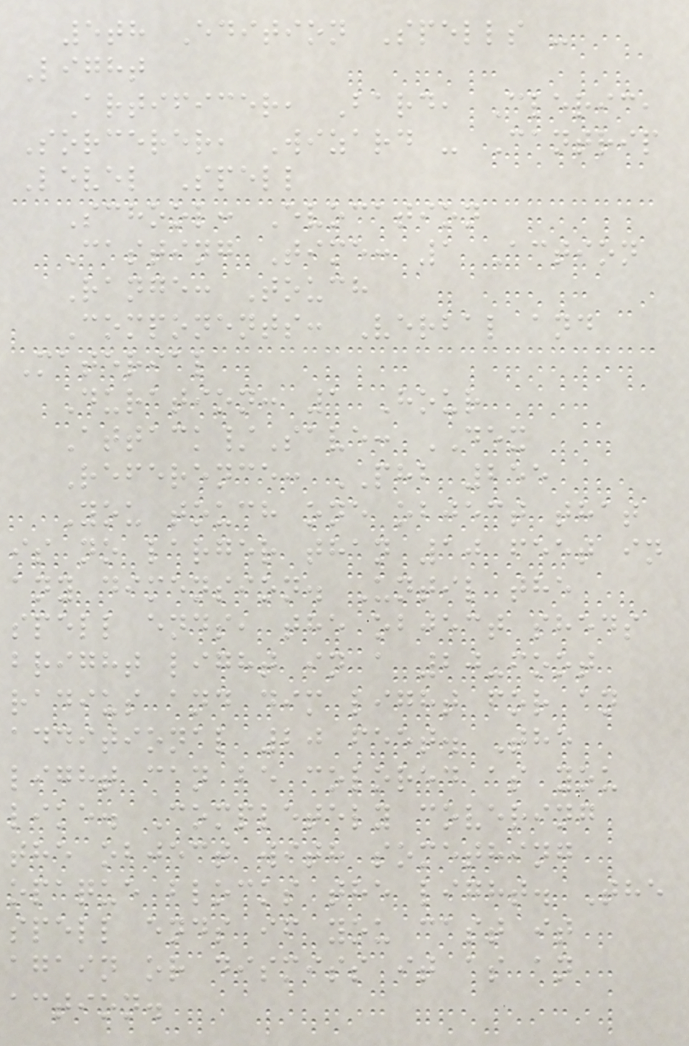5th Edition Spells -
Light
Artificer, Bard, Cleric,
Sorcerer, Wizard - Cantrip
Level Spell
School: Evocation
Casting Time: 1 Action
Range: Touch
Components: Verbal and
Material
Duration: 1 Hour
Attack/Save: DEX
Reference: PHB 255
You touch one object that
is no larger than 10 feet in
any dimension. Until the
spell ends, the object sheds
bright light in a 20-foot
radius and dim light for an
additional 20 feet. The
light can be colored as you
like. Completely covering
the object with something
opaque blocks the light. The
spell ends if you cast it
again or dismiss it as an
action.
